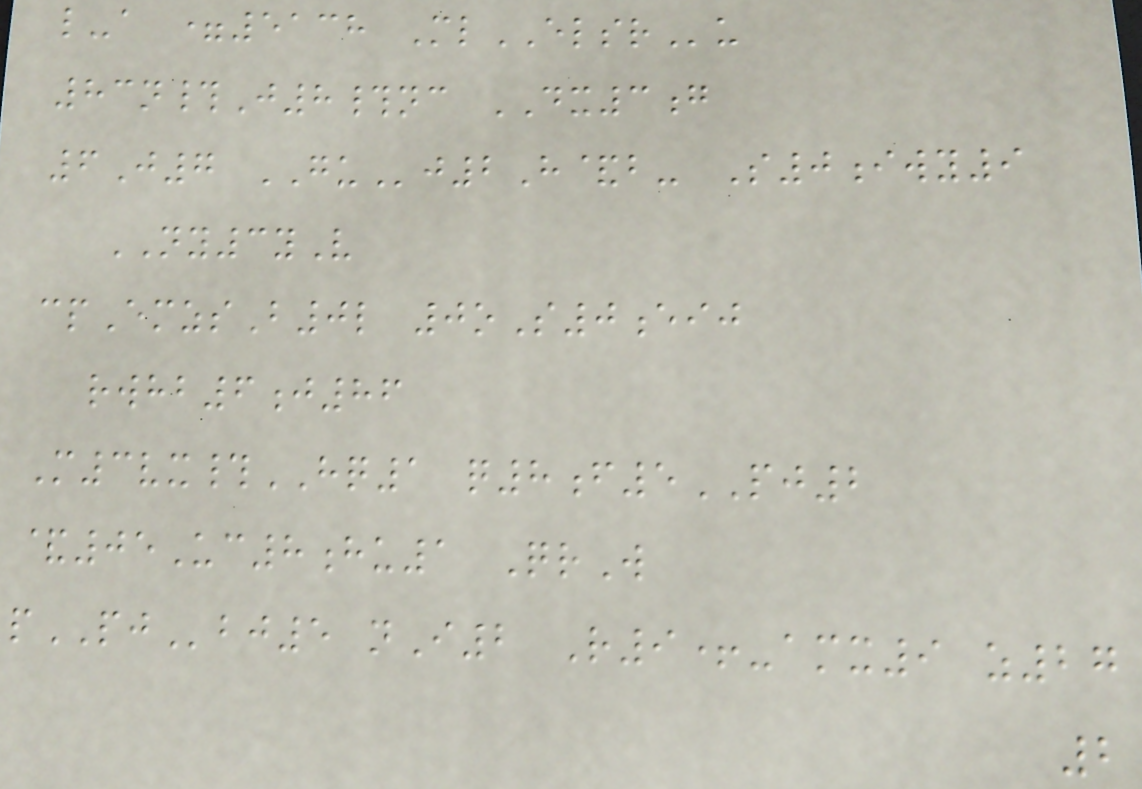l-a =5138 MlELSRu
83n#J8#nc DX3g
6J7 GUj2H&b- S0iwy9
NY3yV
cpEmzsB0l 0oS0eij
rwhb6j86
M3vx#HQ1 q8f5PJ2
&05Uc8hu1 QrW
pPJbj5 nI2 R9+-amx9 z27
2
